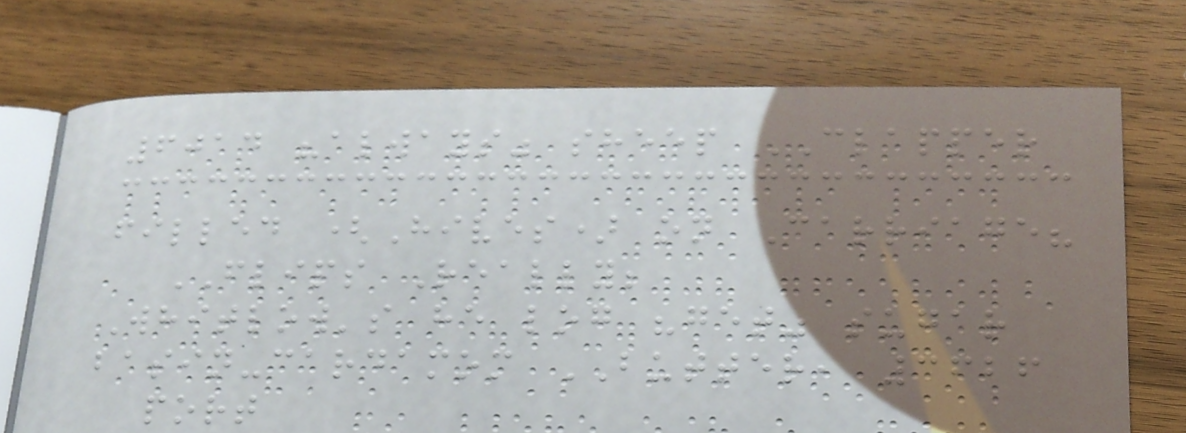6014 "always" sheep CLAPPER
filled (Hives) on Carriage?
FLIPS Really;
Whitlow's he log "get" sugar
basin-cardamom BUTTER, 3626
port
